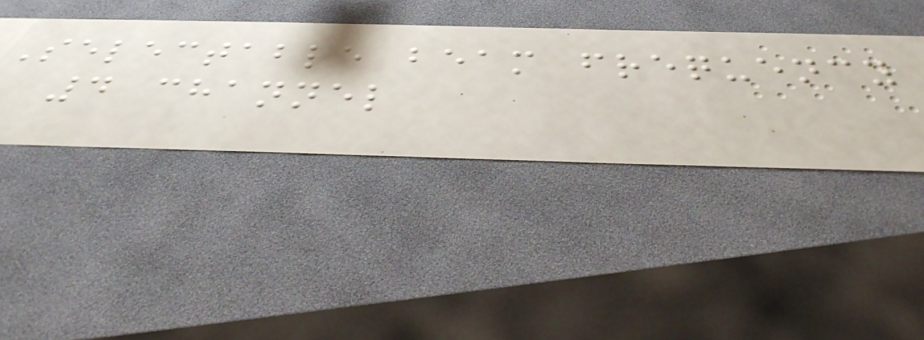Selectable beam frequency
4 channel
